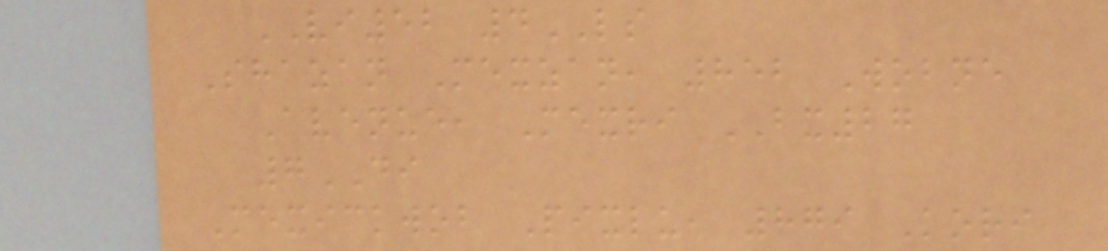VI52 4LS
Shazan Mexzan, 852 Wobne
Avenue, Mexri BX27
7DI
Mexickwob Pixlu, 879 Kori
